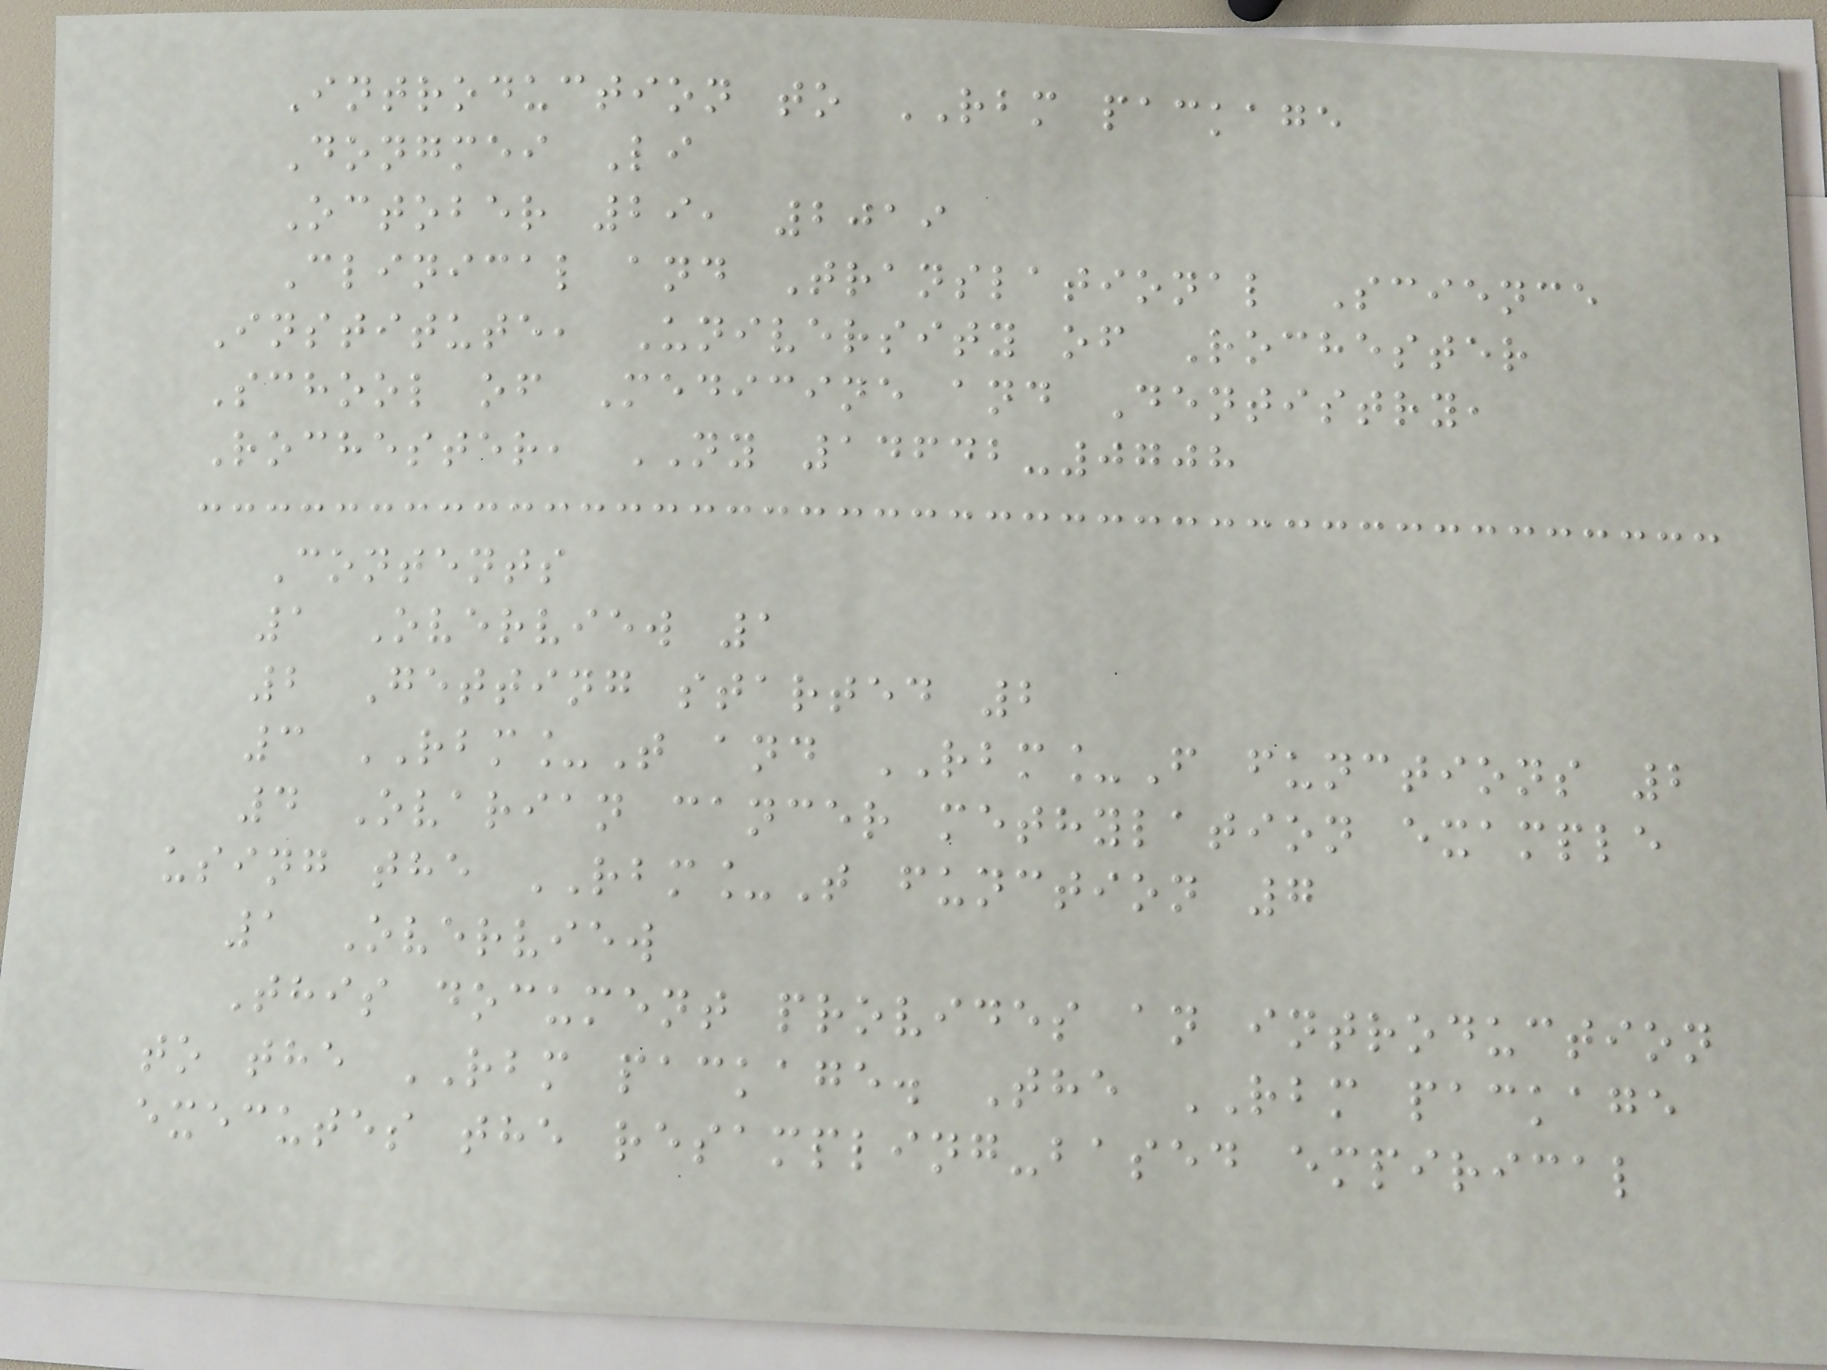Introduction to RBM package
Dongmei Li
October 29, 2019
Clinical and Translational Science
Institute, University of Rochester
School of Medicine and Dentistry,
Rochester, NY 14642-0708
Contents
1 Overview 1
2 Getting started 2
3 RBM_T and RBM_F functions 2
4 Ovarian cancer methylation example
using the RBM_T function 7
1 Overview
This document provides an introduction
to the RBM package. The RBM package
executes the resampling-based empirical
